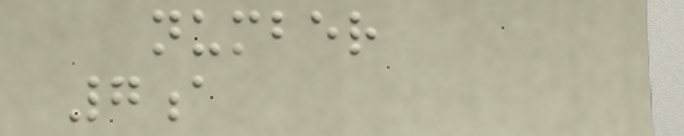number
7a
